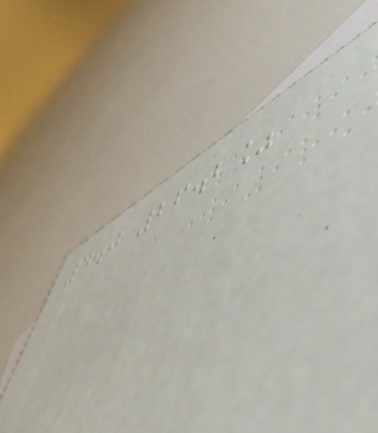4.0 26.2%
